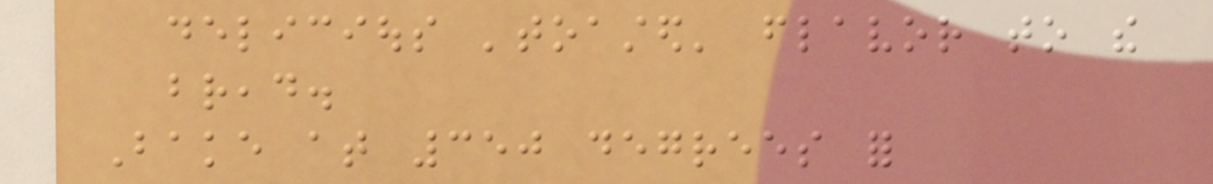delicious 'toasted' flavor to the
bread.
Bake at 350 degrees for
